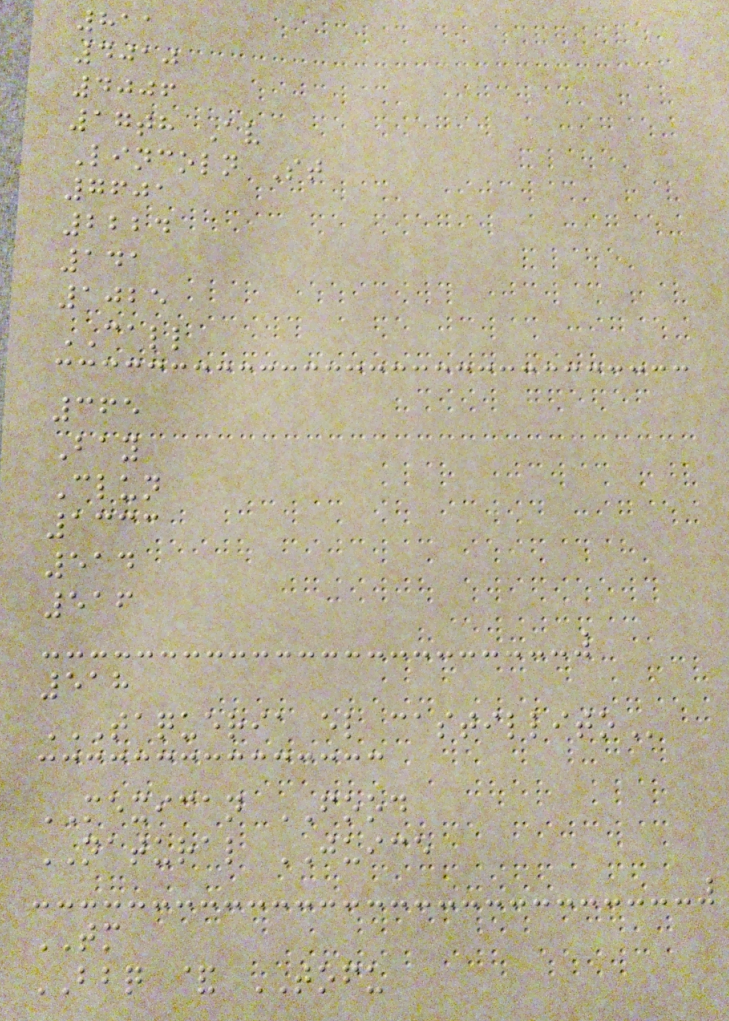811
4010
4006
17th Av
Lincoln St
7601
2224
141
1025
CALL
365
Bay
Clun
1333
514
516
518
TAQUERIA EL CASTILLITO
MEXICAN FOOD
NATURAL JUICE
TM
BBQ & TOFU
